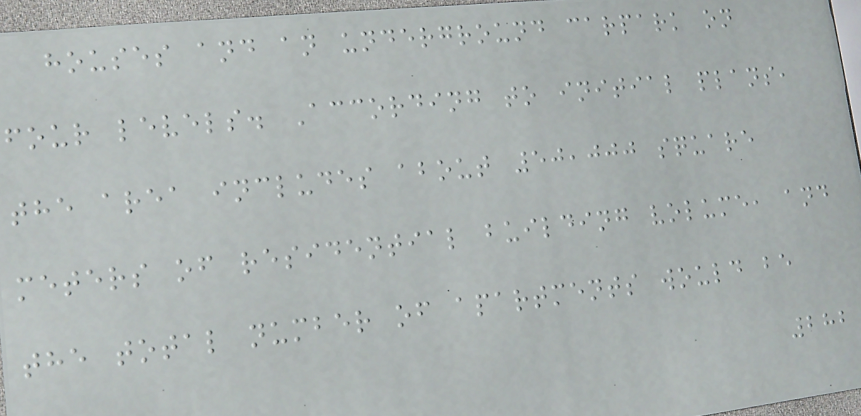houses and an underground carpark on
four levels. According to initial plans,
the area includes about 50,000 square
meters of residential building volume, and
the total number of apartments would be
282
